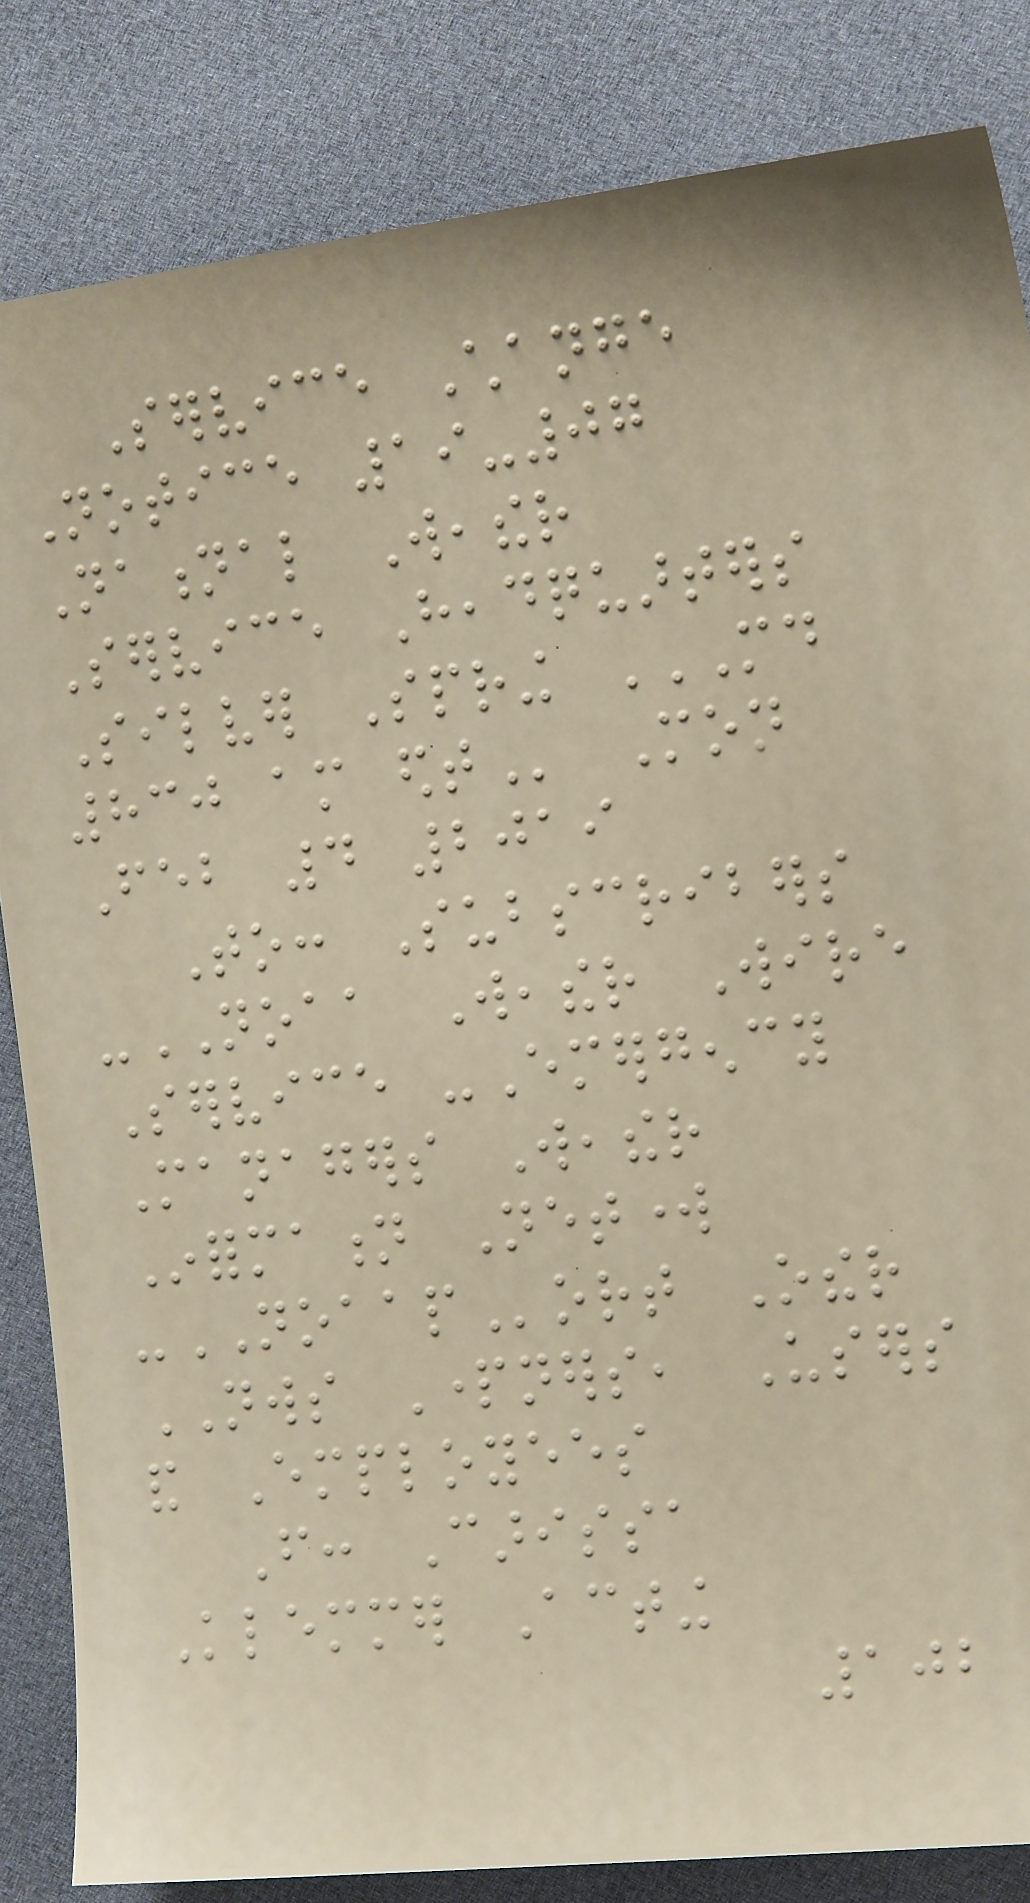Service Change
Notice 19-07
National Weather
Service Headquarters
Silver Spring MD
830 AM EDT Mon
Feb 4 2019
To: Subscribers
-NOAA Weather Wire
Service -Emergency
Managers Weather
Information Network
-NOAAPort Other
NWS Partners, Users
and Employees
From: Carissa
Klemmer Acting
102
